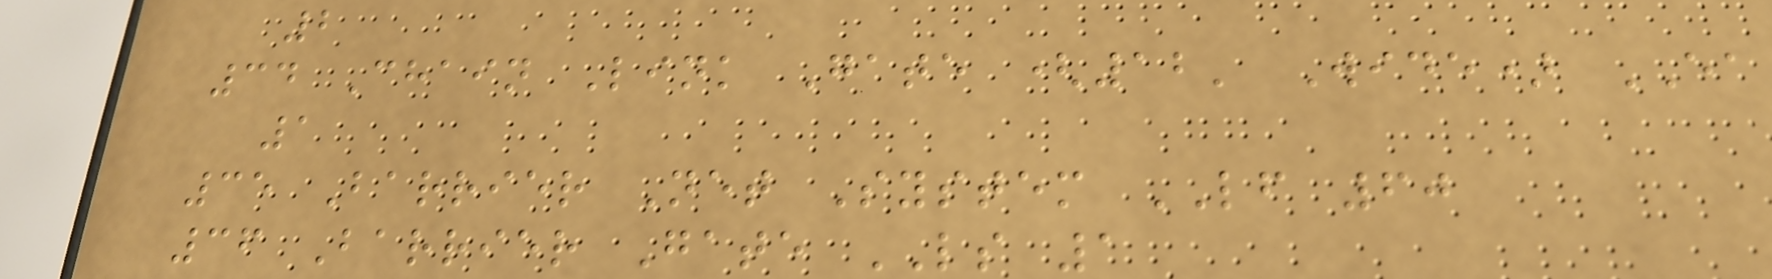2
34 Chain Link Gate (12' Wide) EA
1
35 Barrier Net System LF 60
36 Barrier Gate LS 1
